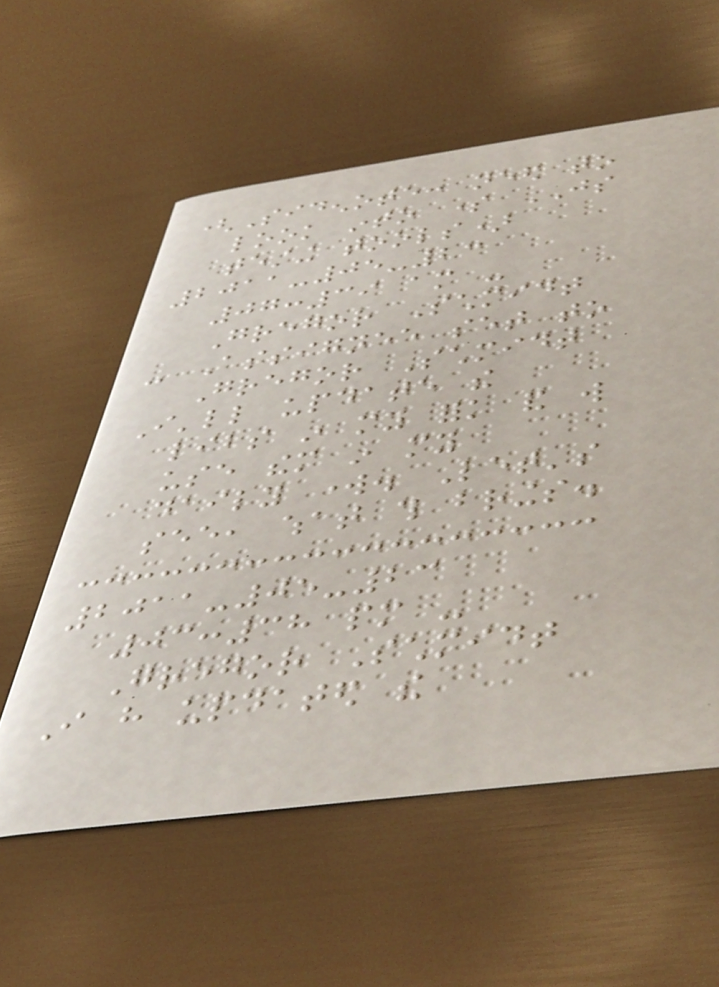(Sidenote: need to
look into some JS
testing tools)
2011-05-23
07:39 am -
Gregor Schmidt
- Assignee set to
Gregor Schmidt
I'll update the
libs in my fork and will
use them in my
daily work. Let's
see, what this brings.
2011-05-23
03:38 pm -
Gregor Schmidt
I have updated the
